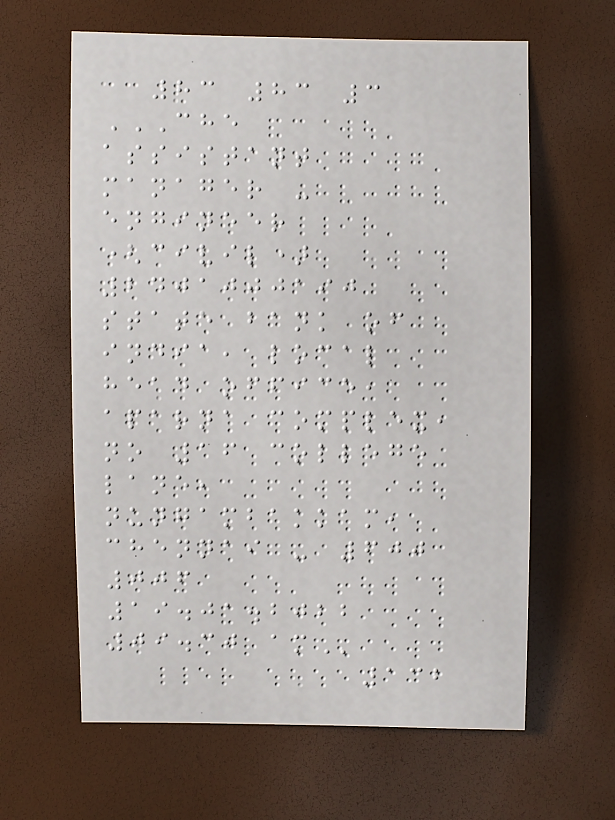83 83 3
CHE
ASSISTANT
MANAGER -
ENGINEER
(CIVIL)
2401000190
STATE BANK OF
INDIA, LOCAL
HEAD OFFICE,
APARNA COMPLEX,
NO 16 COLLEGE
LANE,
NUNGAMBAKKAM,
CHENNAI - 600
006
19.01.2022
09.30 AM
132
